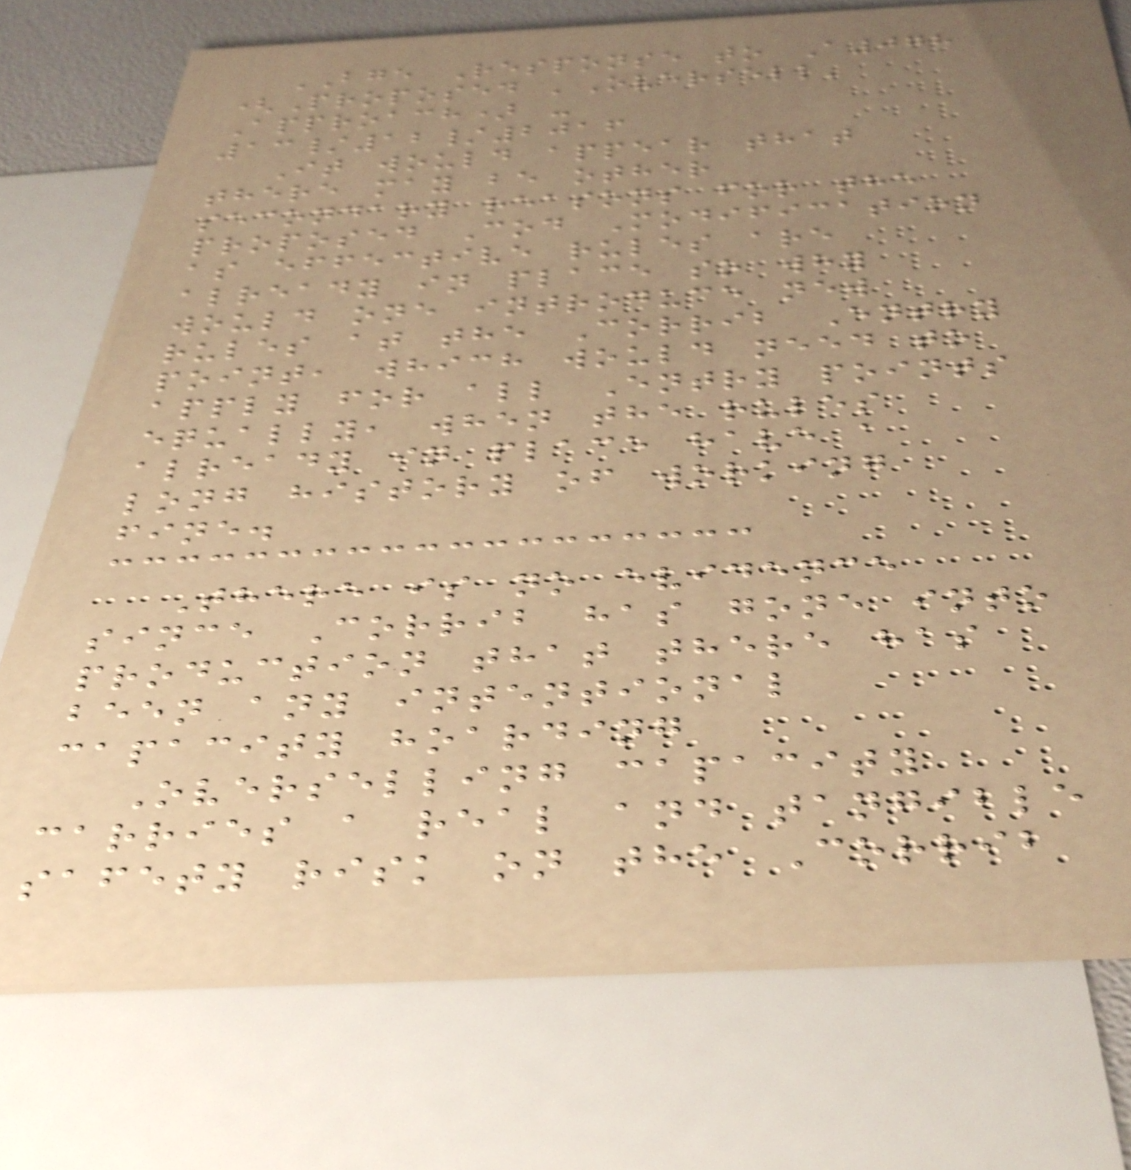BGE Response to A078
(Proposed 'Oversell'
Approach) -
13/12/2016
It would appear that
there may be other
secondary reasons for the
proposed Cod Modification
as effective rules are
already in place so why
would one introduce new
rules at the Corrib Entry
point, which would need to
apply for all Entry points
equally, when the rules
already in place have a
long history of working
fine.
There is no evidence
since Corrib has gone into
production that there has
been any intentional
capacity hoarding
Overselling capacity
carries a real and tangible
safety risk on the Corrib
